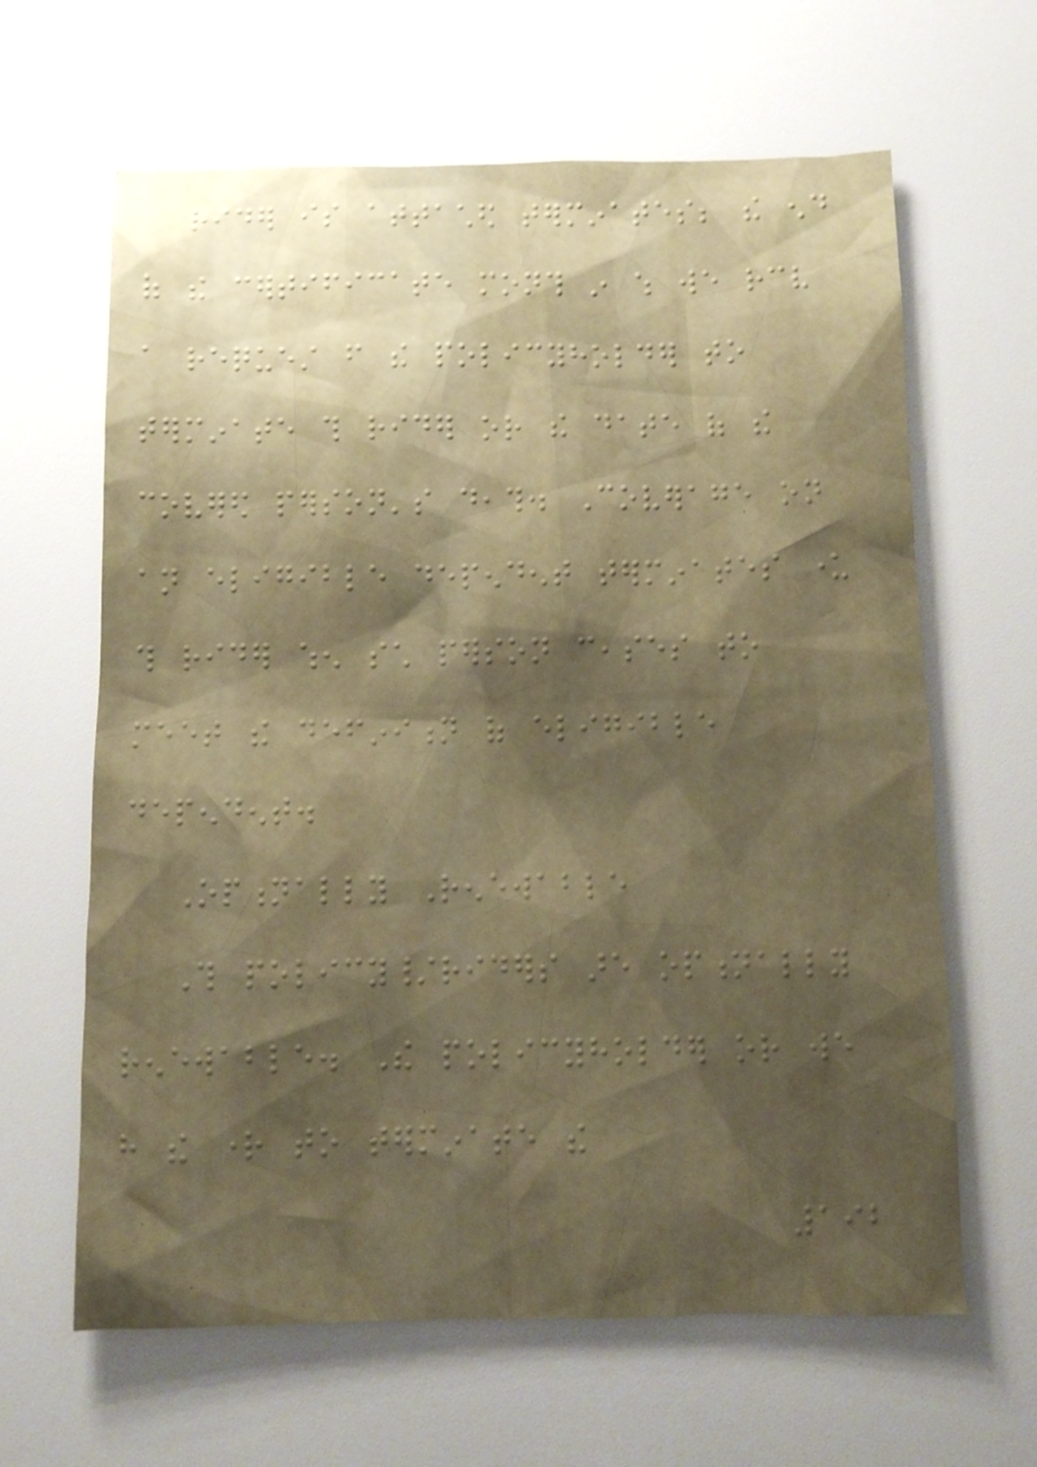rider is attached terminates; the end
of the certificate month in which we receive
a request from the policyholder to
terminate this rider or the date of the
covered person's death. Coverage on
an eligible dependent terminates under
this rider when such person ceases to
meet the definition of eligible
dependent.
Optionally Renewable
This policy/riders are optionally
renewable. The policyholder or we
have the right to terminate the
192
